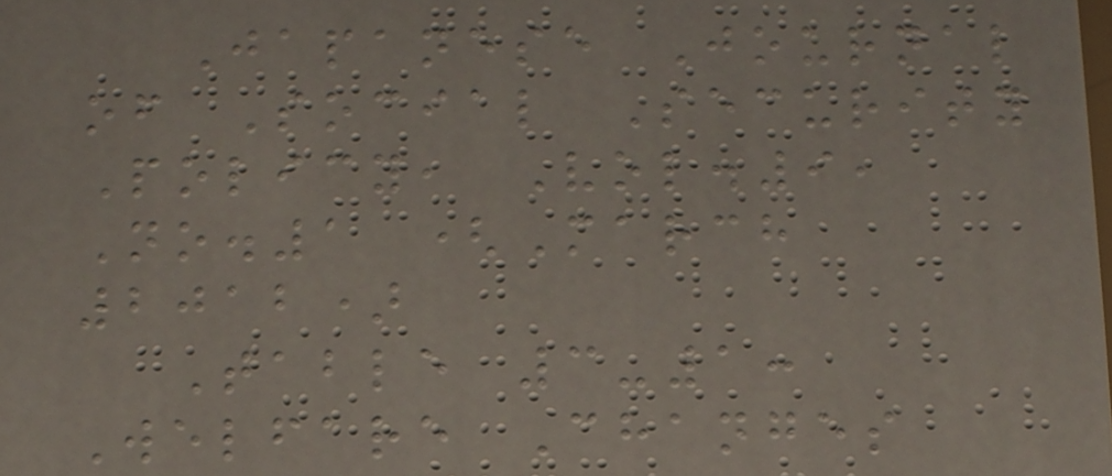Japanese Journal
of Social Security
Policy, Vol.9,
No.1 (March
2012)
Table 3-1:
Welfare Changes
